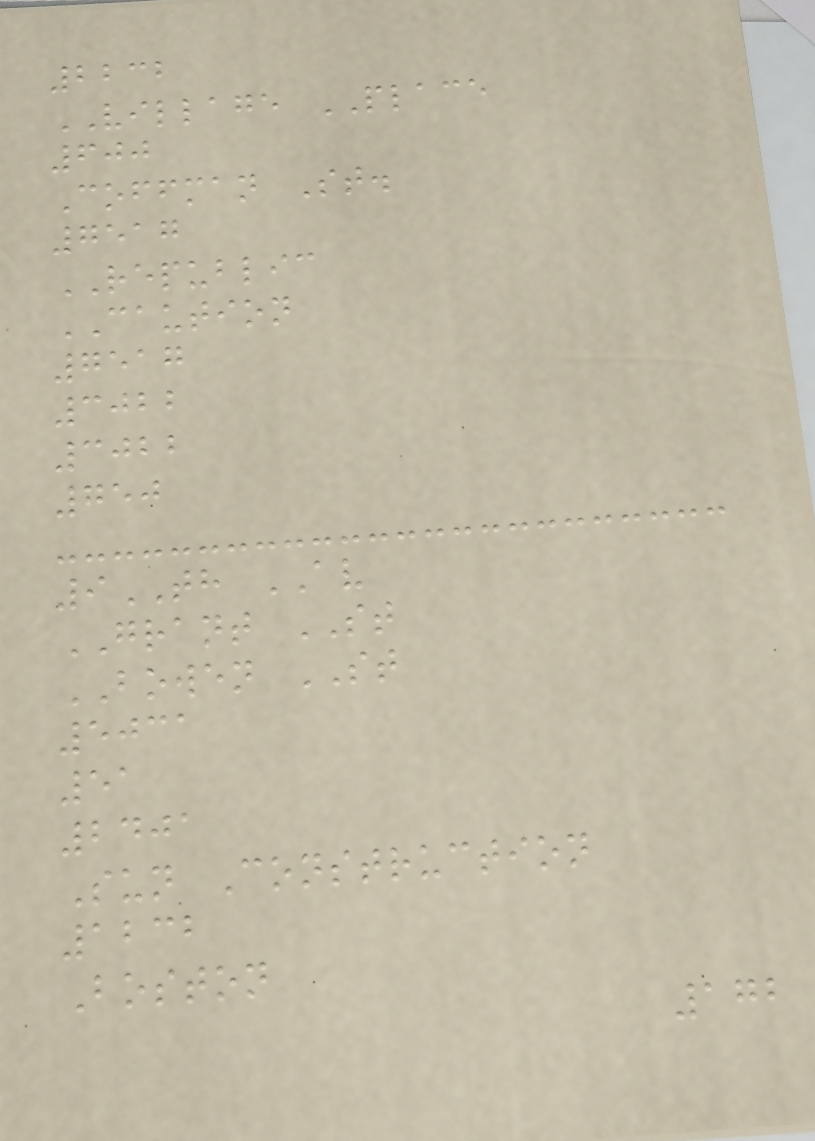2232
VILLAGE PLACE
600
Coffman St.
7517
REPUBLIC
CAUTION
7517
3022
3022
750
9TH AV
GRANT ST
BOWEN ST
5031
51
2401
Sun Construction
1232
Boston
172
